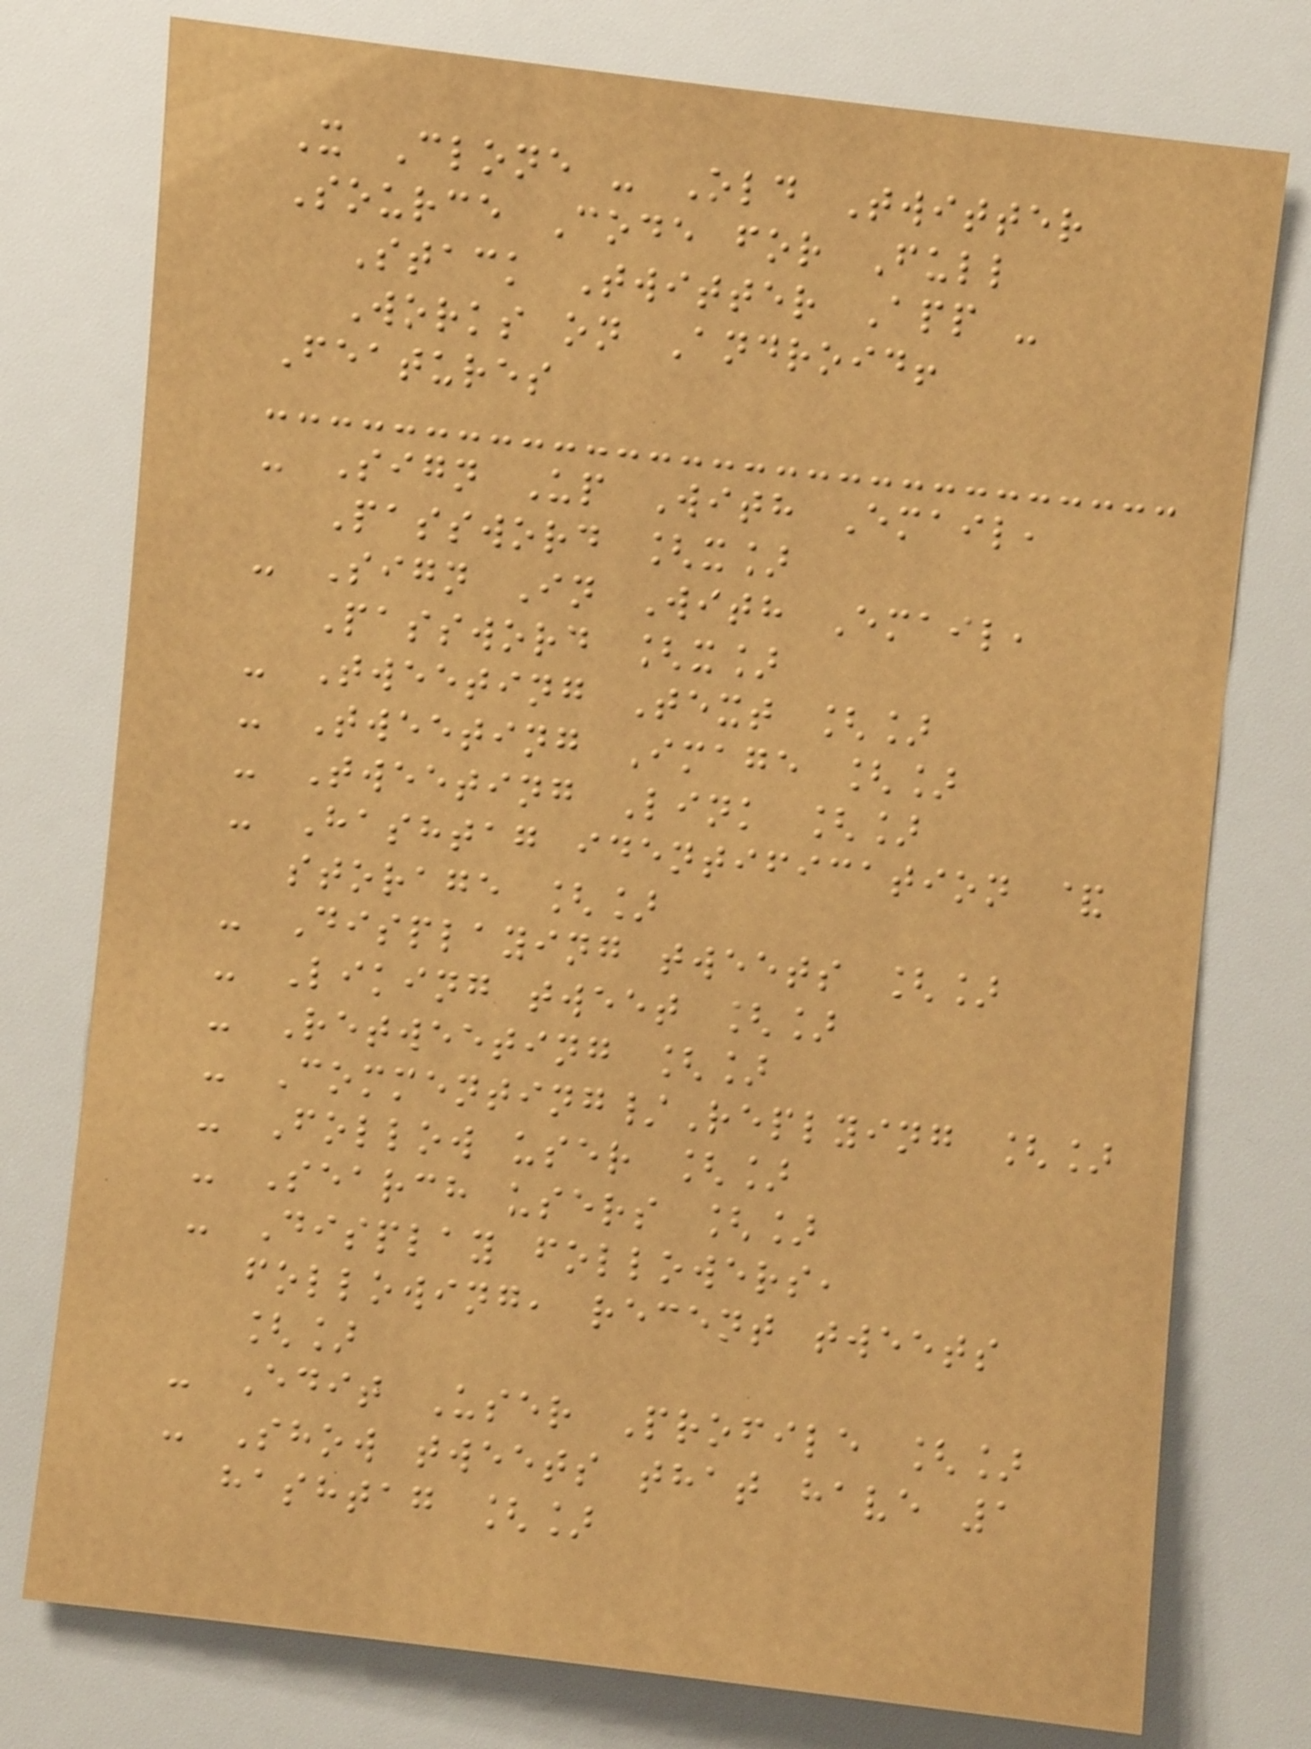X Clone - Old Twitter
Source Code for Full
Stack Twitter App -
Works on Android!
Features
- Sign Up With Email,
Password [x]
- Sign In With Email,
Password [x]
- Tweeting Text []
- Tweeting Image []
- Tweeting Link []
- Hashtag identification &
storage []
- Displaying tweets []
- Liking tweet []
- Retweeting []
- Commenting/Replying []
- Follow user []
- Search users []
- Display followers,
following, recent tweets
[]
- Edit User Profile []
- Show tweets that have 1
hashtag []
